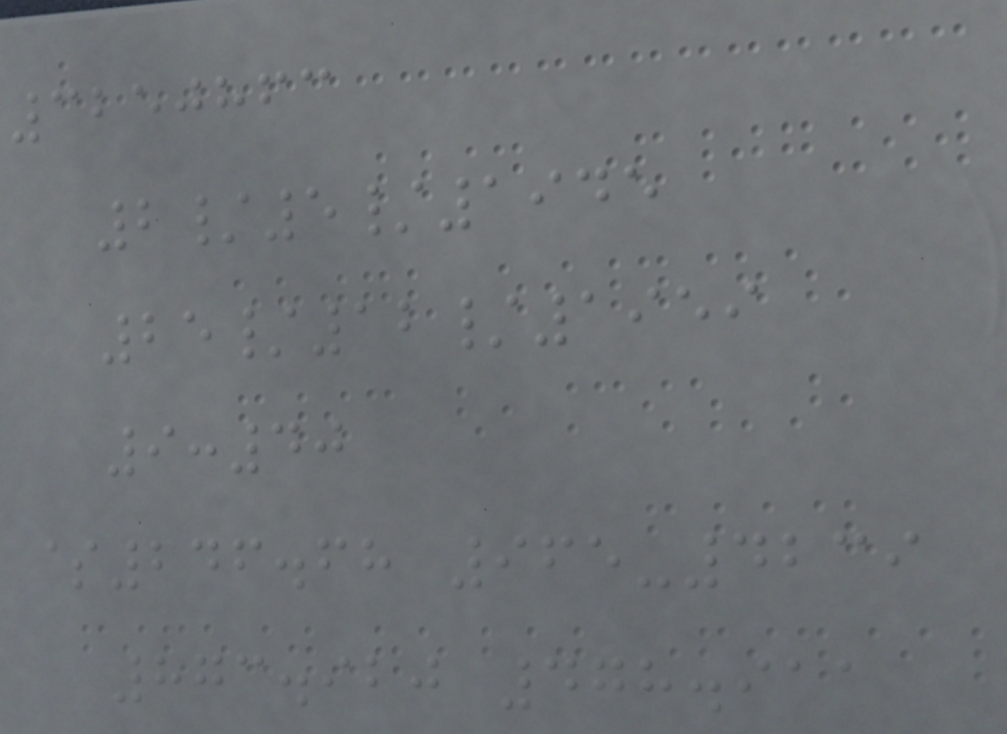3250863
2/5/1945
25/12/1959
9:40
$246.68 965-4239
873.920 478.911
